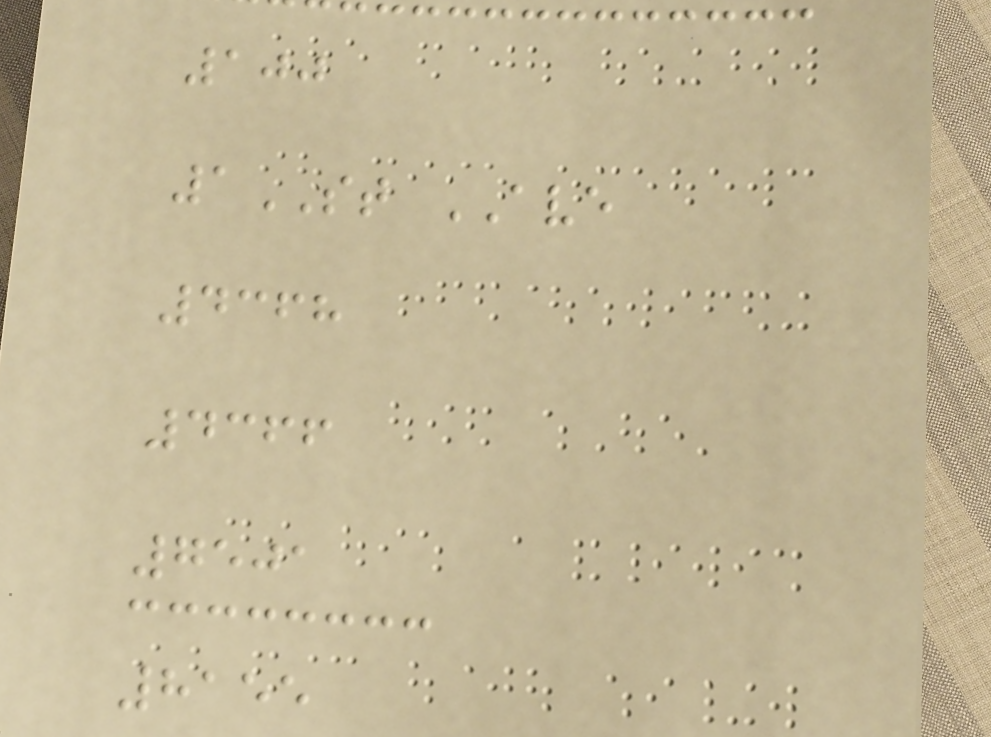100
1ST AVE
4368
4366
7501
8155
